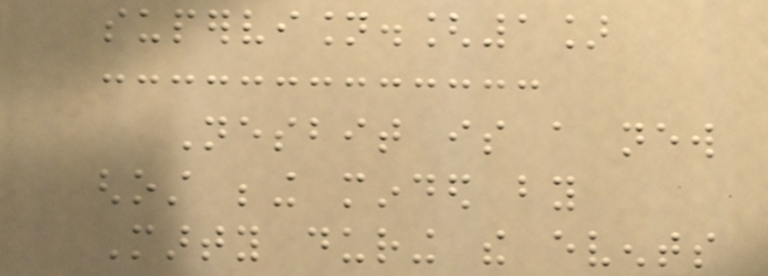supervision.[1]
Nesbit is a new
ghost being minded by
Marty during the events
